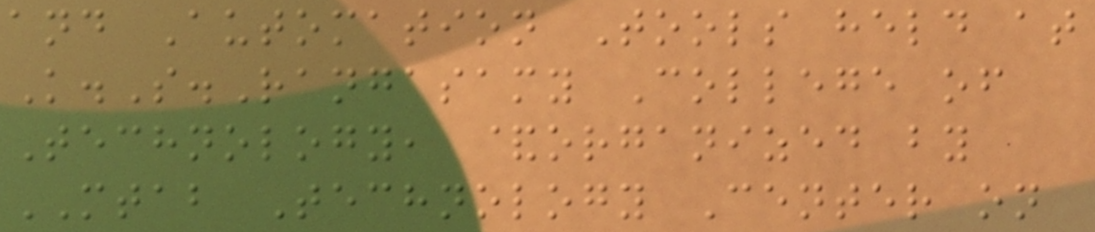and Automation Tools held at
K.S.Rangasamy College of
Technology, &organized by
MTAB Technology Center on
